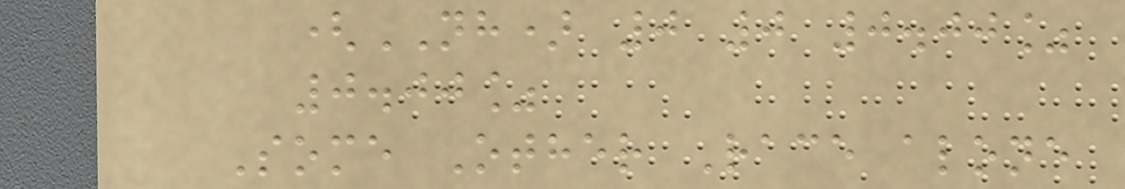(NH) 0 0 0.00%
0.00%
Some Other Race alone
